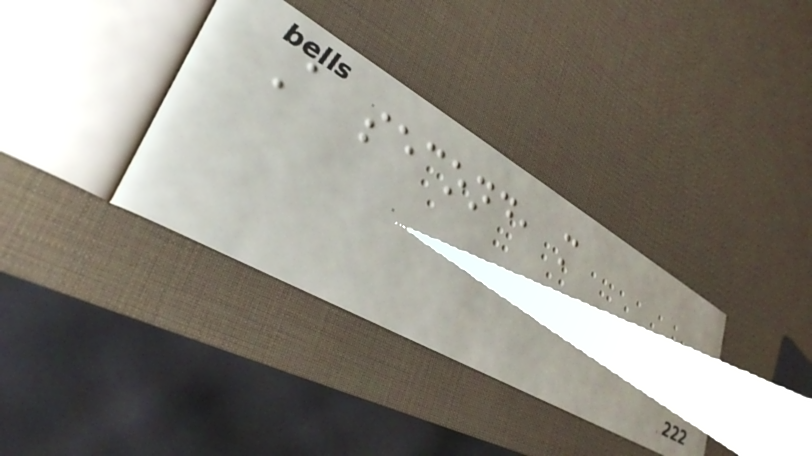A second, more
